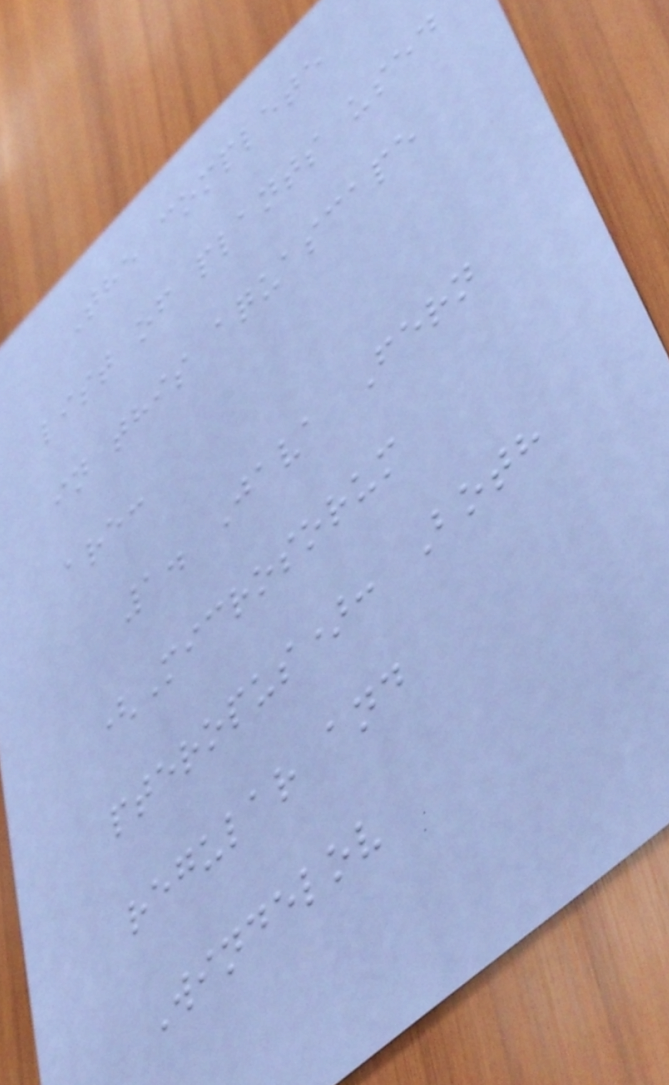The complete
list of plants used
in this aquascape
are:
1. Java Fern
(Microsorum
pteropus): Both
regular and
Windelov
